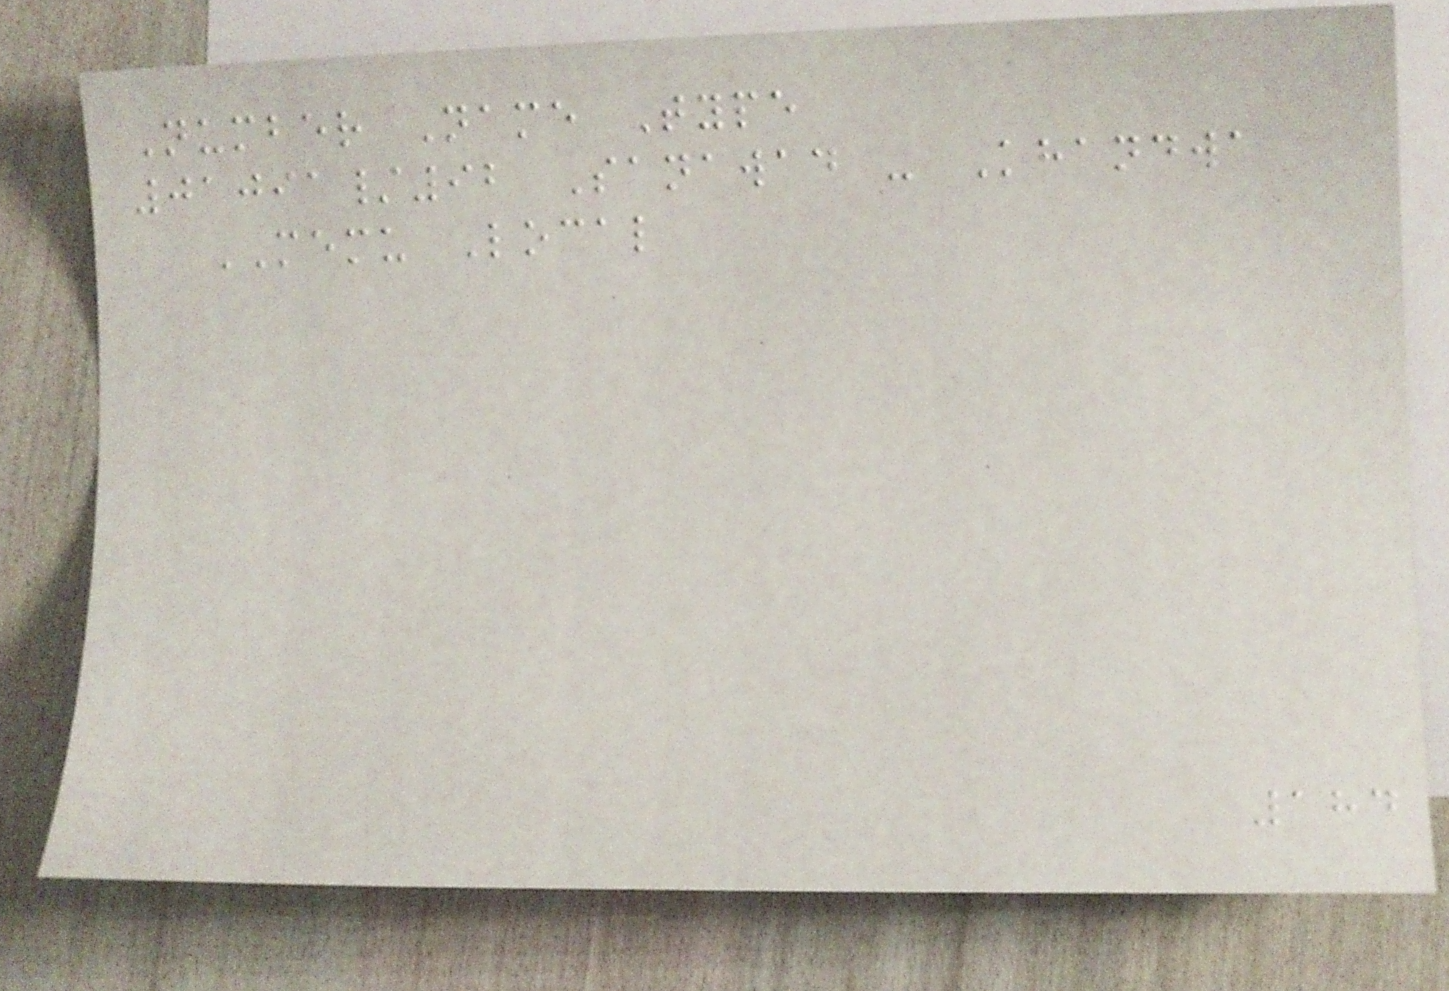Number Name Type
01091/92 Sanawad - Khandwa
MEMU Local
184
